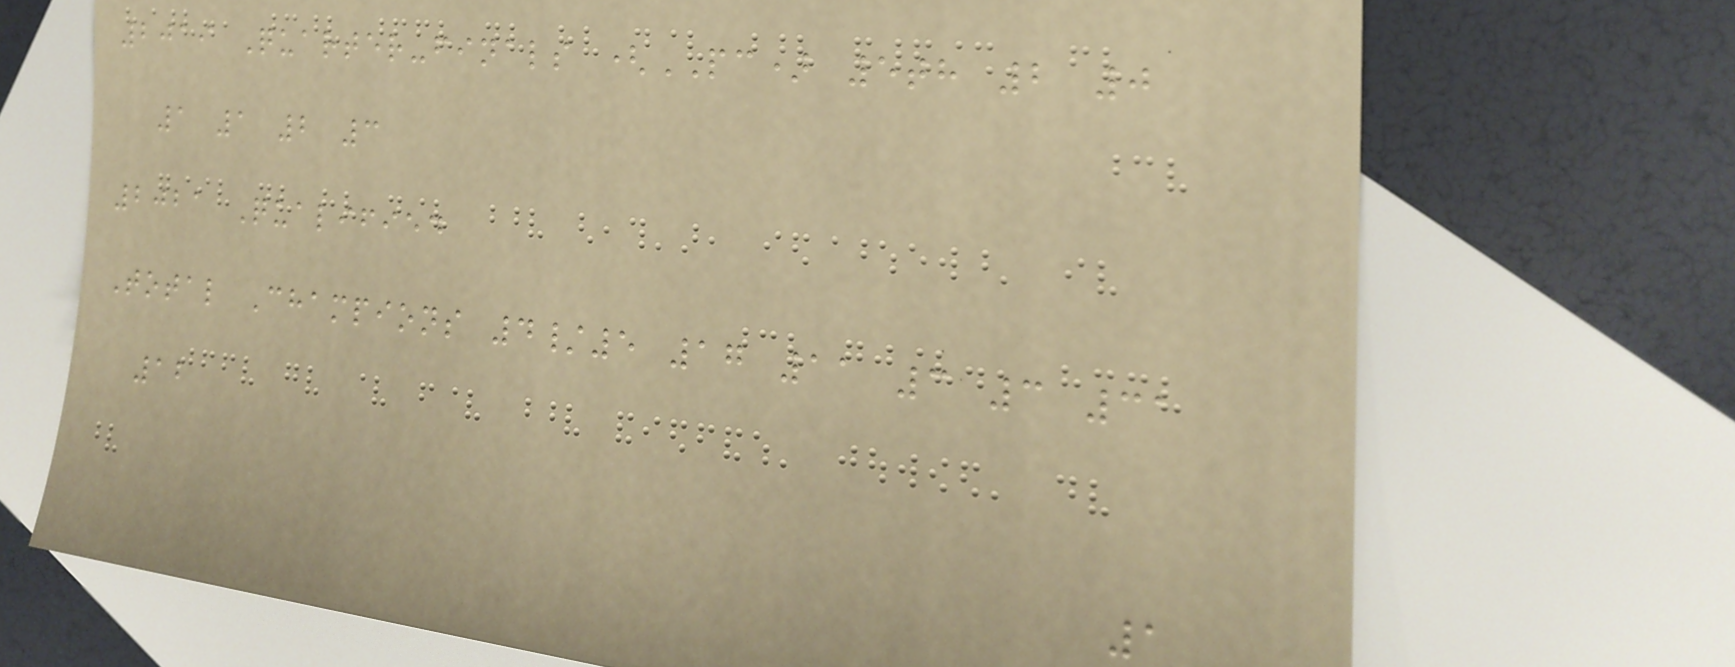2019 Quarter-finals (PC) 5th 2 0
1 1 2 3
2021 Qualified
Total Champions 4/5 17 11 3 3 31
12
1
